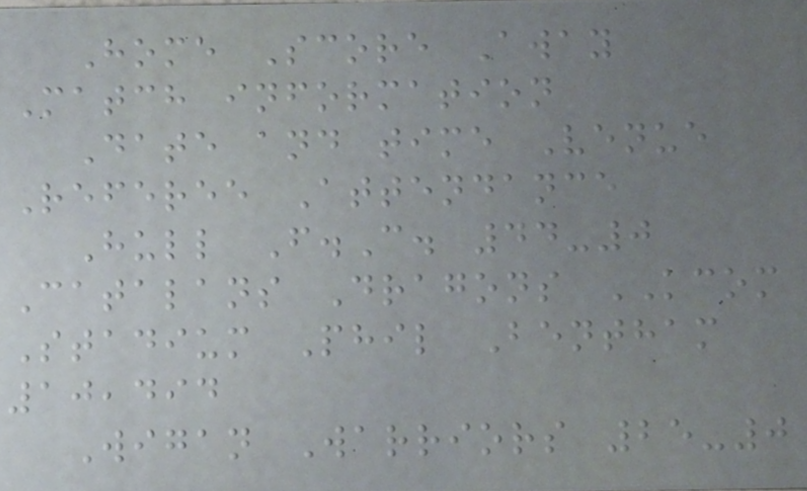Home Score Away
Match information
Date and time Venue
Referee Attendance
Hull F.C. 44-0
Catalans Dragons KCOM
Stadium Phil Bentham
10,494
Wigan Warriors 25-0
